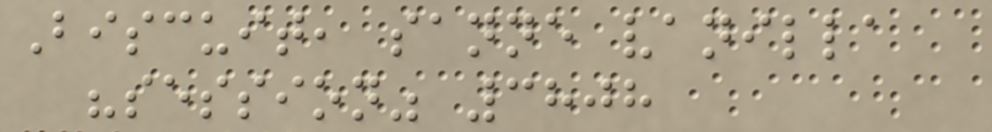Biscuit, sanne vanilla
"session" 3808
